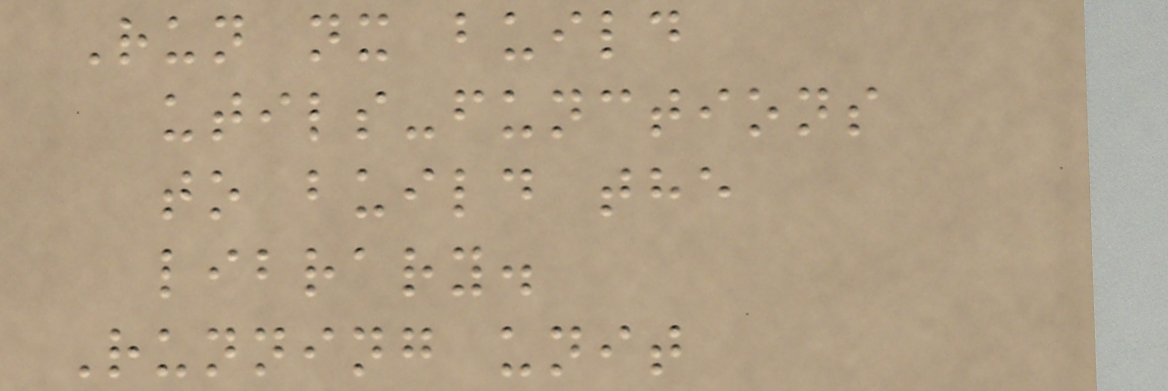Run nx build
utils-functions
to build the
library.
Running unit
